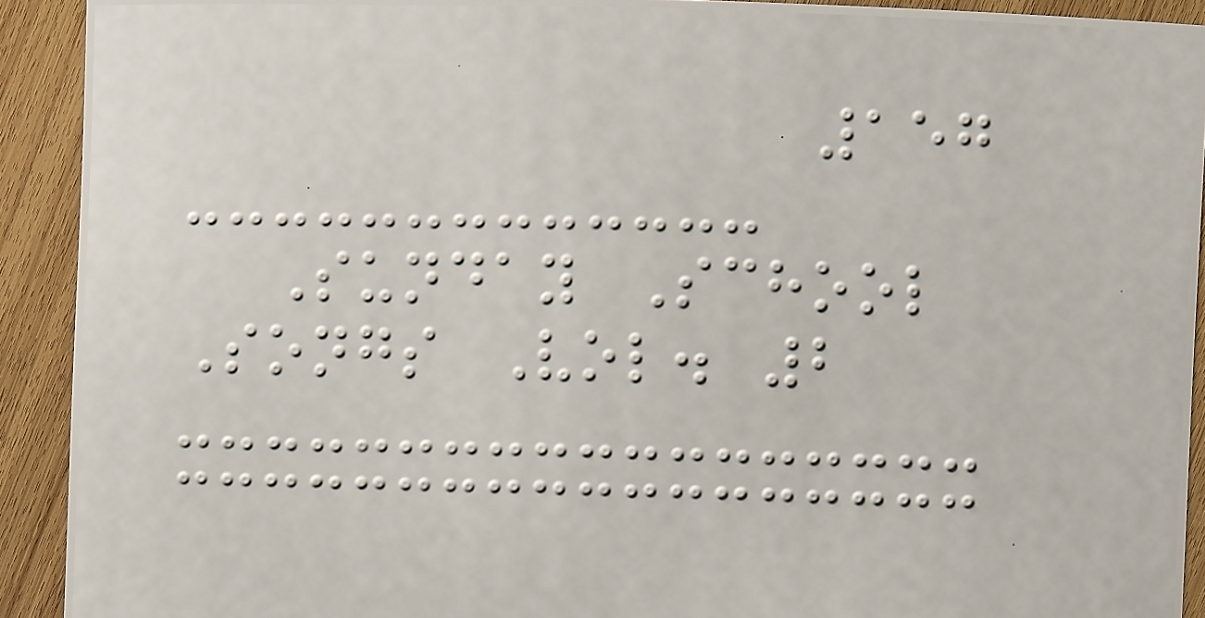157
Sunday School
Songs Vol. 2
